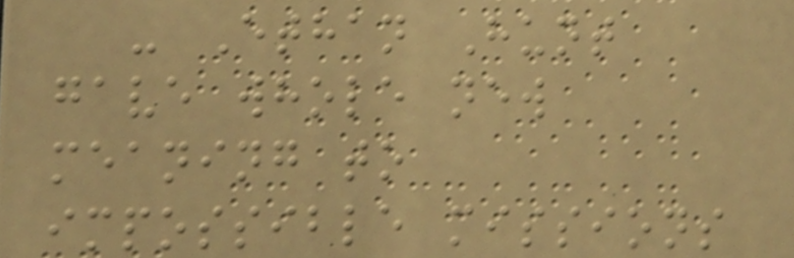- Ethan Hunt
gave whole new
meaning to
impossible missions
